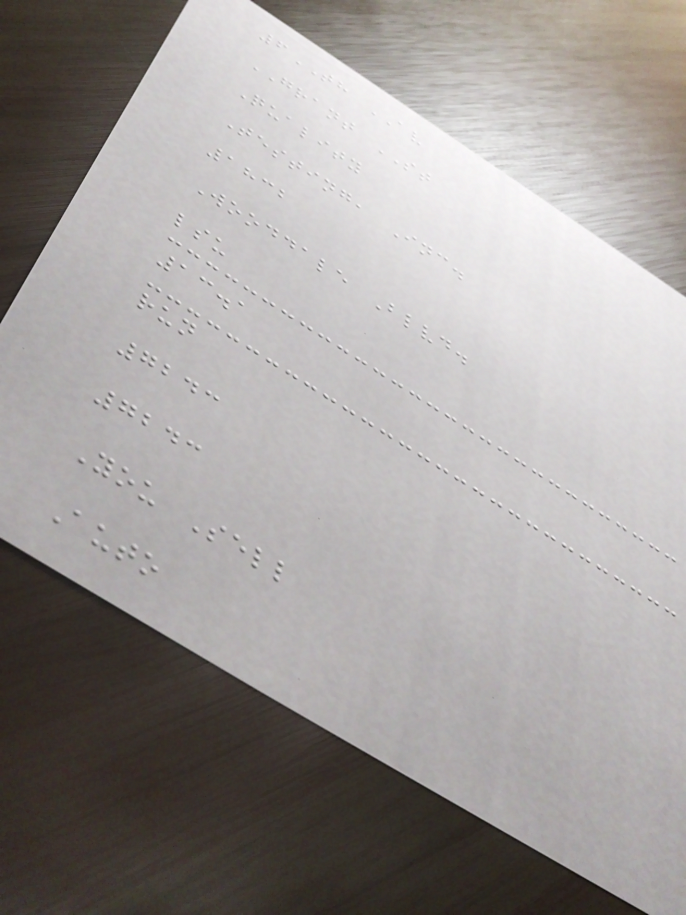6TH AV
GRANT ST
Quality
Testing, Inc.
1832
Wooddale Blvd.
lsu
13.1
run
7243
7243
You Sell
Auto
